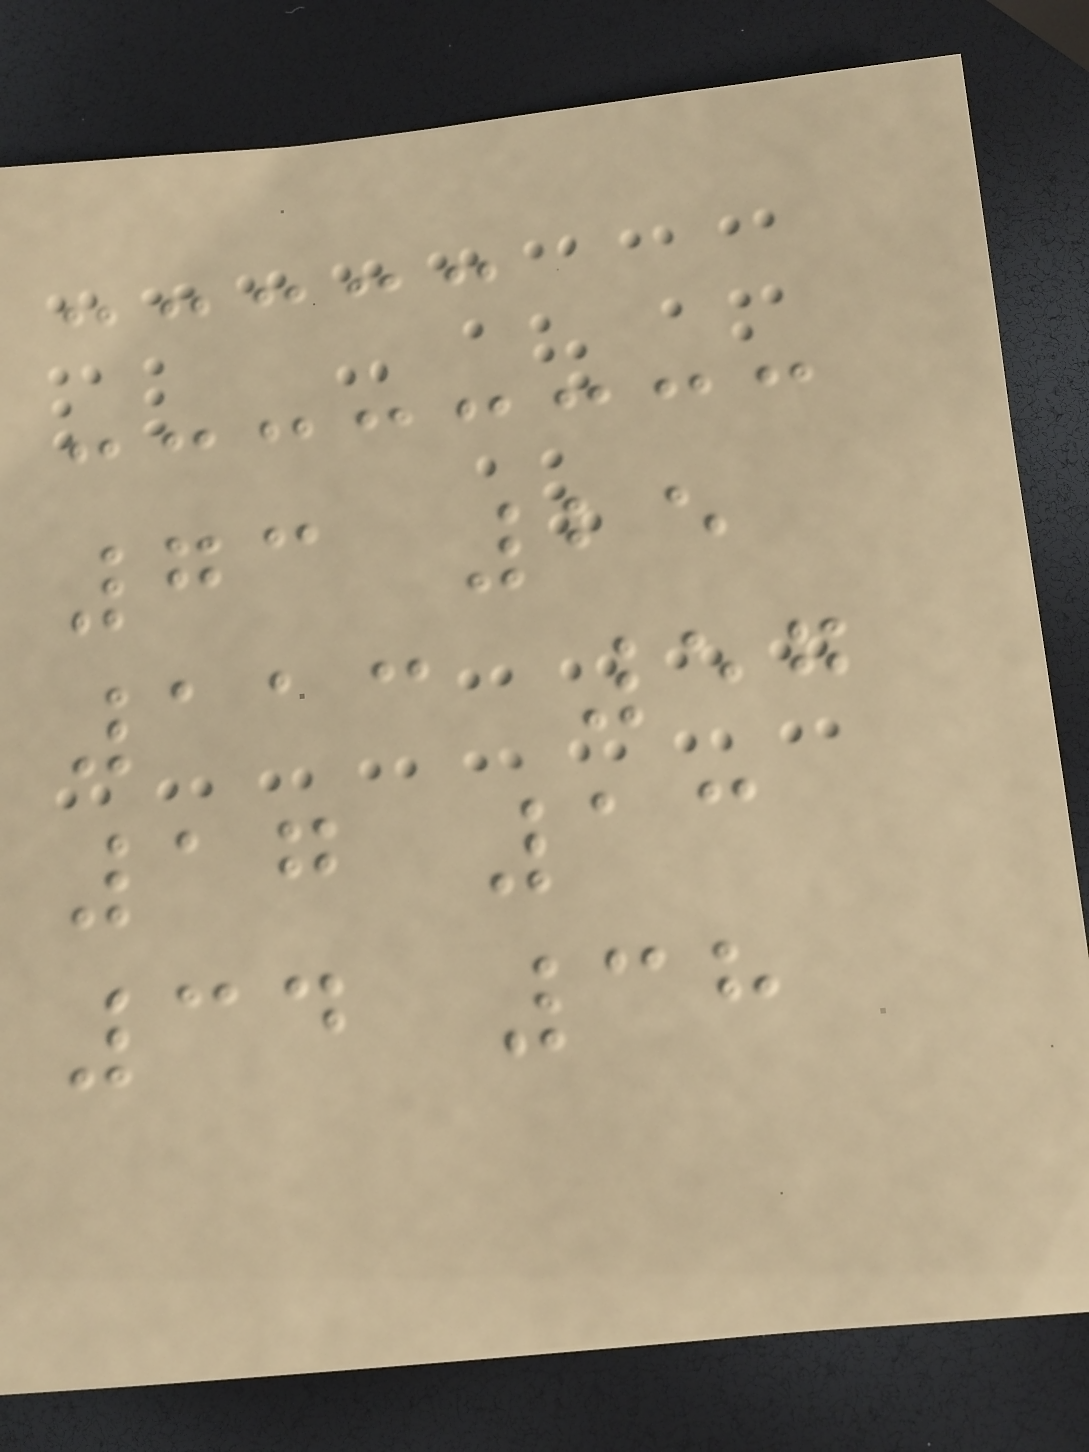73 25
113 57
17 13
34 38
